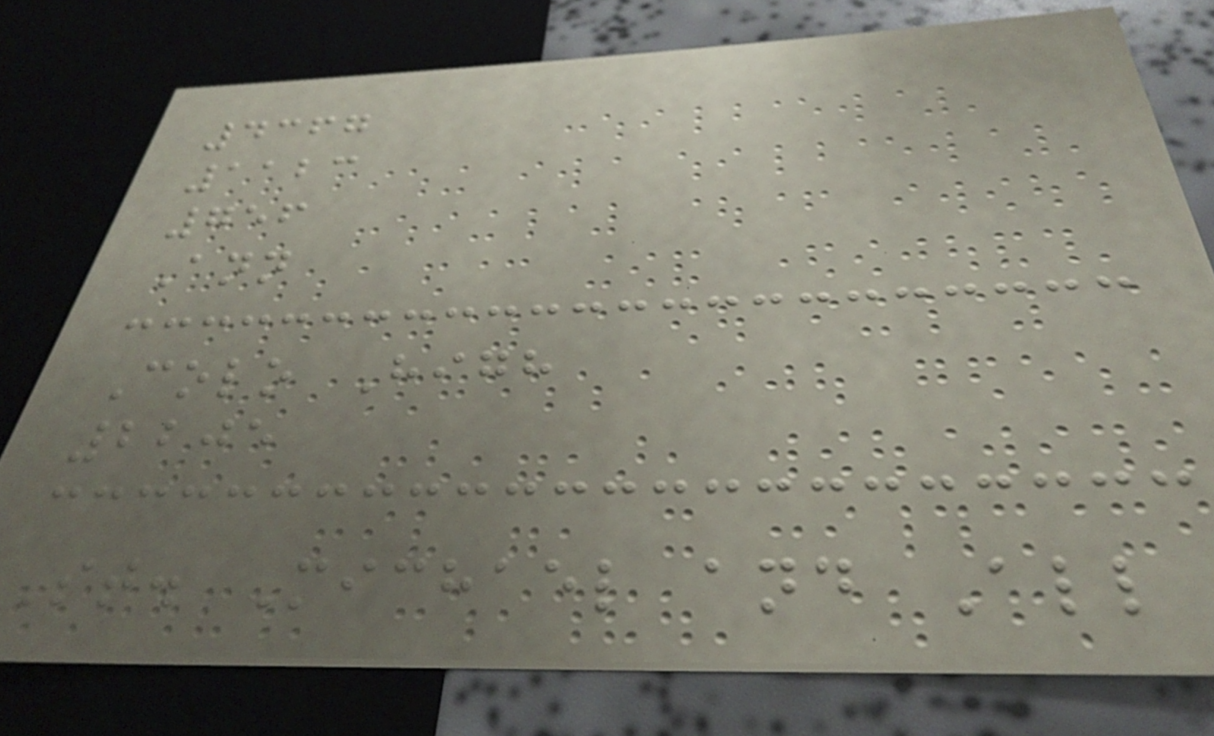4367
1123
756
Ann
Colo High
2205
St. Michael and All
